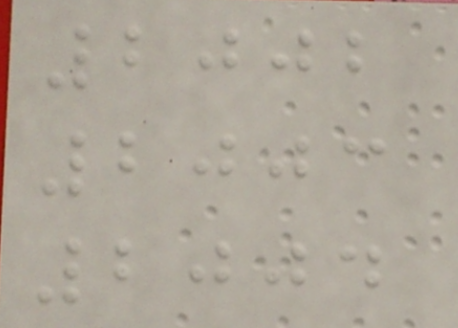2002
2003
2004
